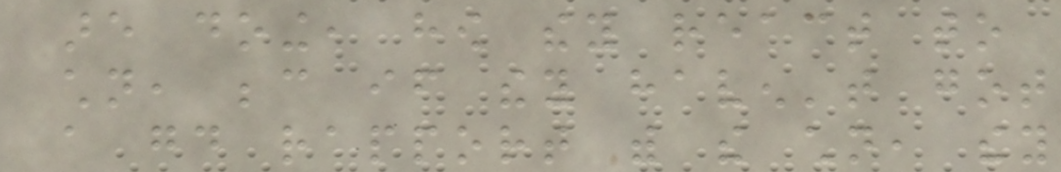are doing, how they react to
children, because if they haven't got
a good rapport with the children, they
